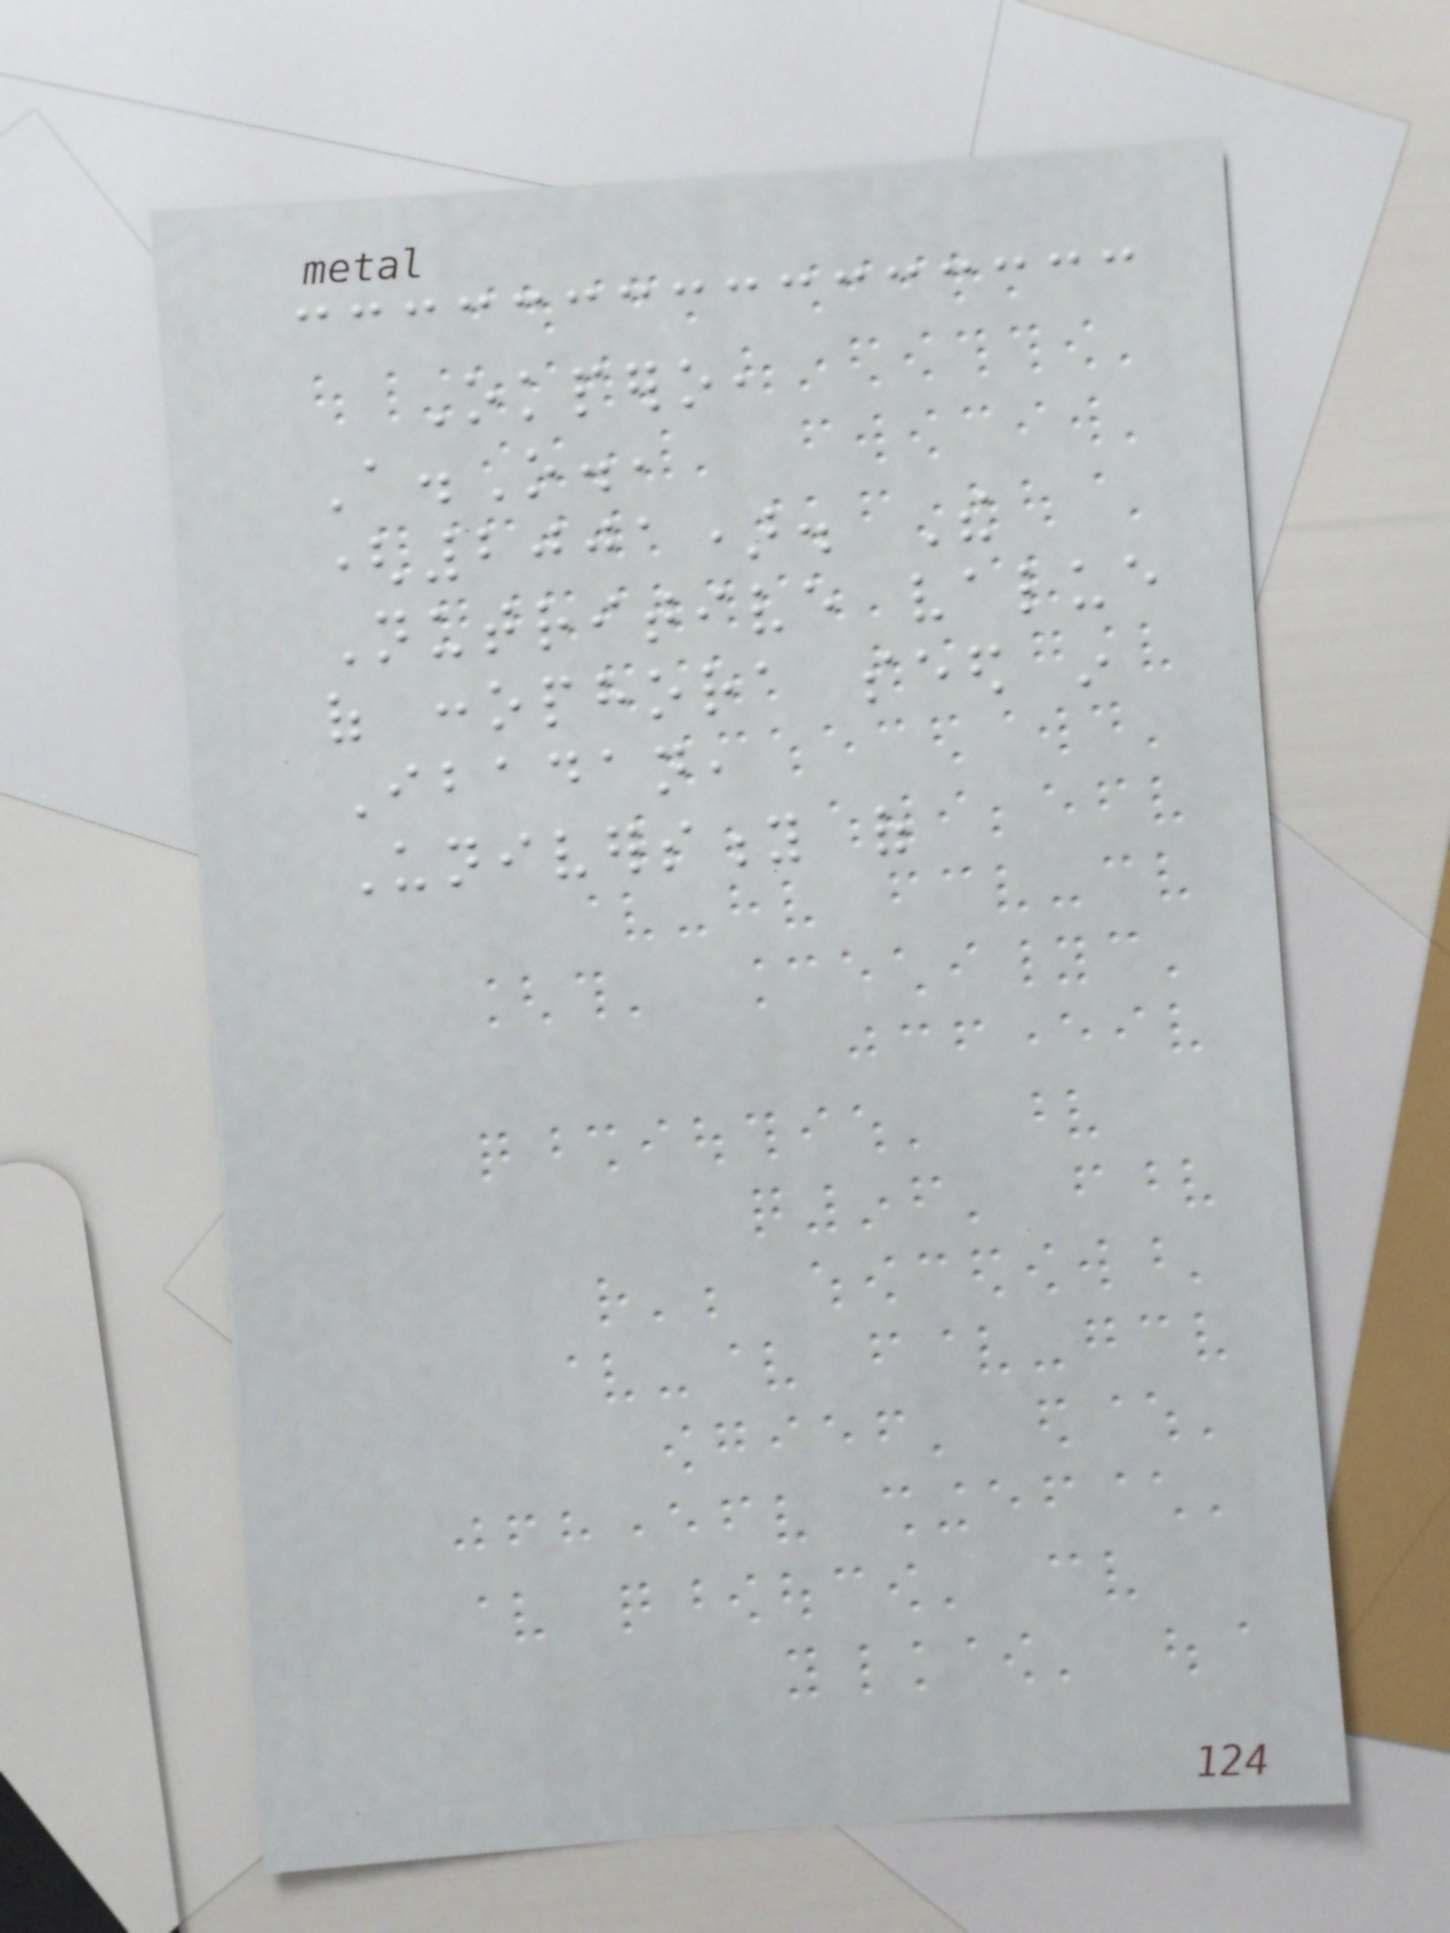Okpero,
A.O.,
(2001). The
Nutritive value
of conophora seed in
Ibadan,
University of
